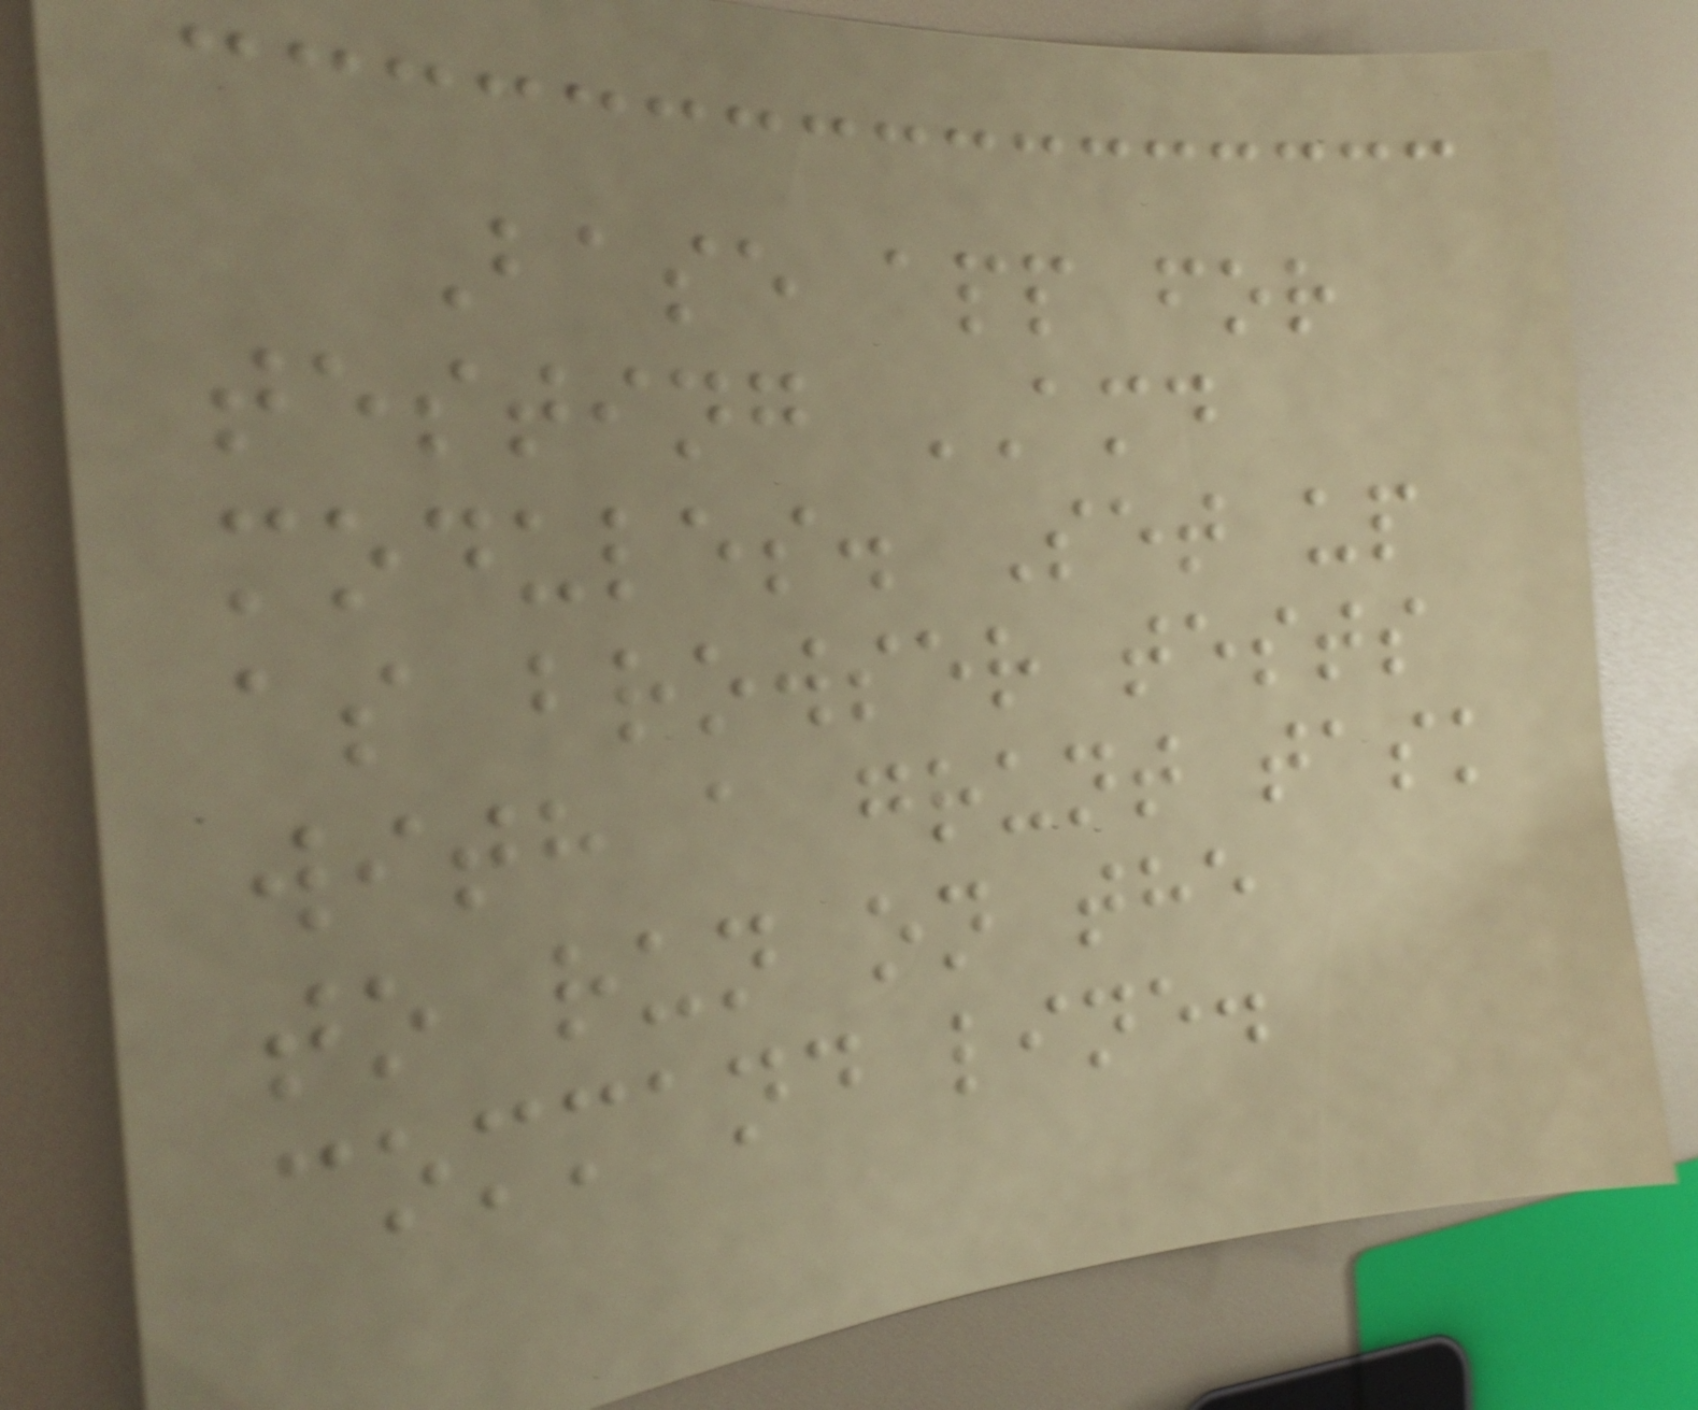Base app for
testing AMD
modules. Set up
as browser tests
with a grunt task
to run on the
command line.
